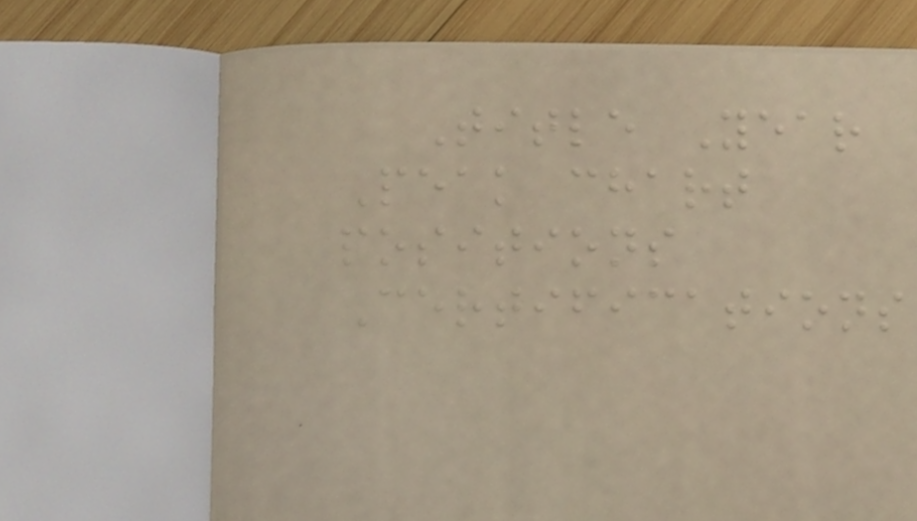Title Year
Peak chart
positions
Certifications
